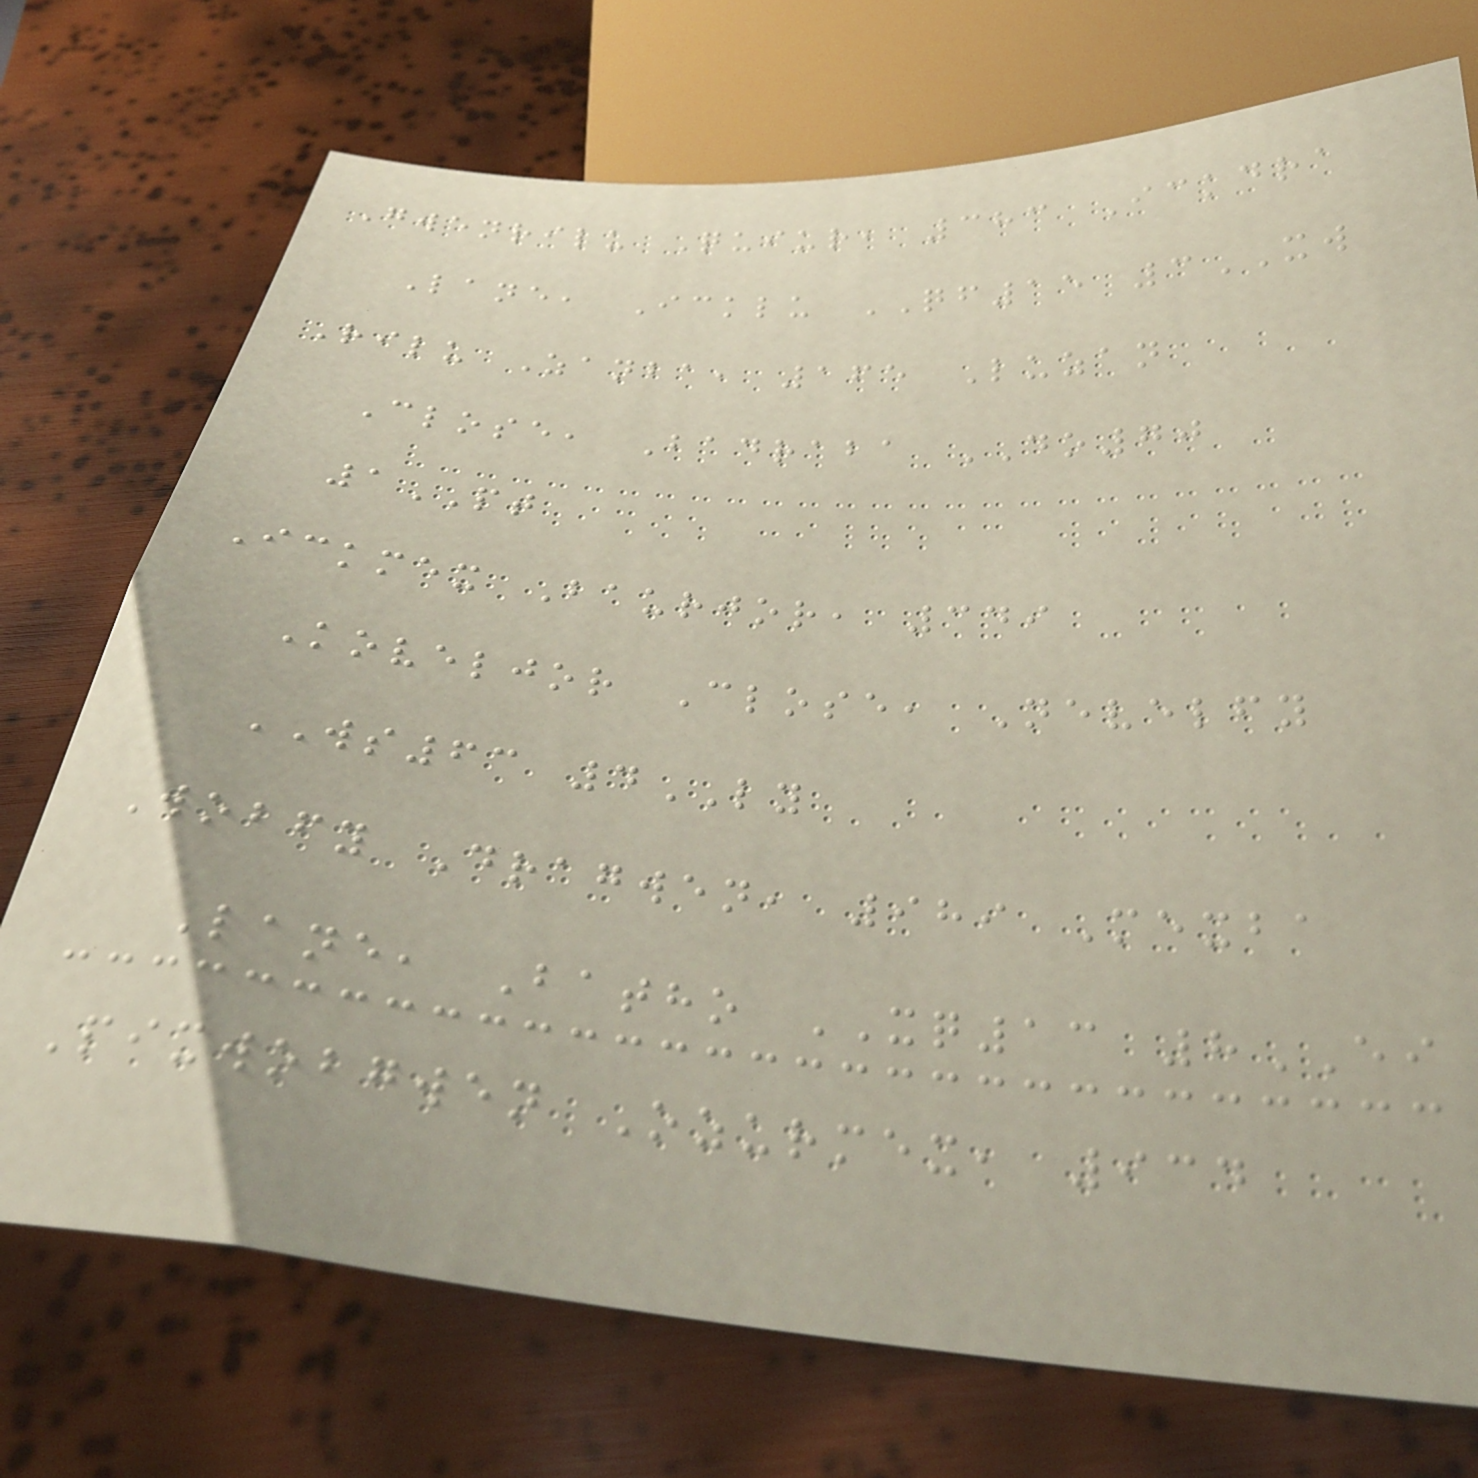Gwenrilu Quiur, 383 Ickdra
Lane, Icklu QF15 3XW
Rilu Zanba, 165 Luzan
Close, Badraba DO70
1PT
Ickmex Baurjor, 349
Koveljor Close, Nevelfy
WS63 4LY
Wobfy Dragwen, 989 Mexba
Lane, Batho XQ13 8EI
Pixwobgwen Ozurmex, 934
